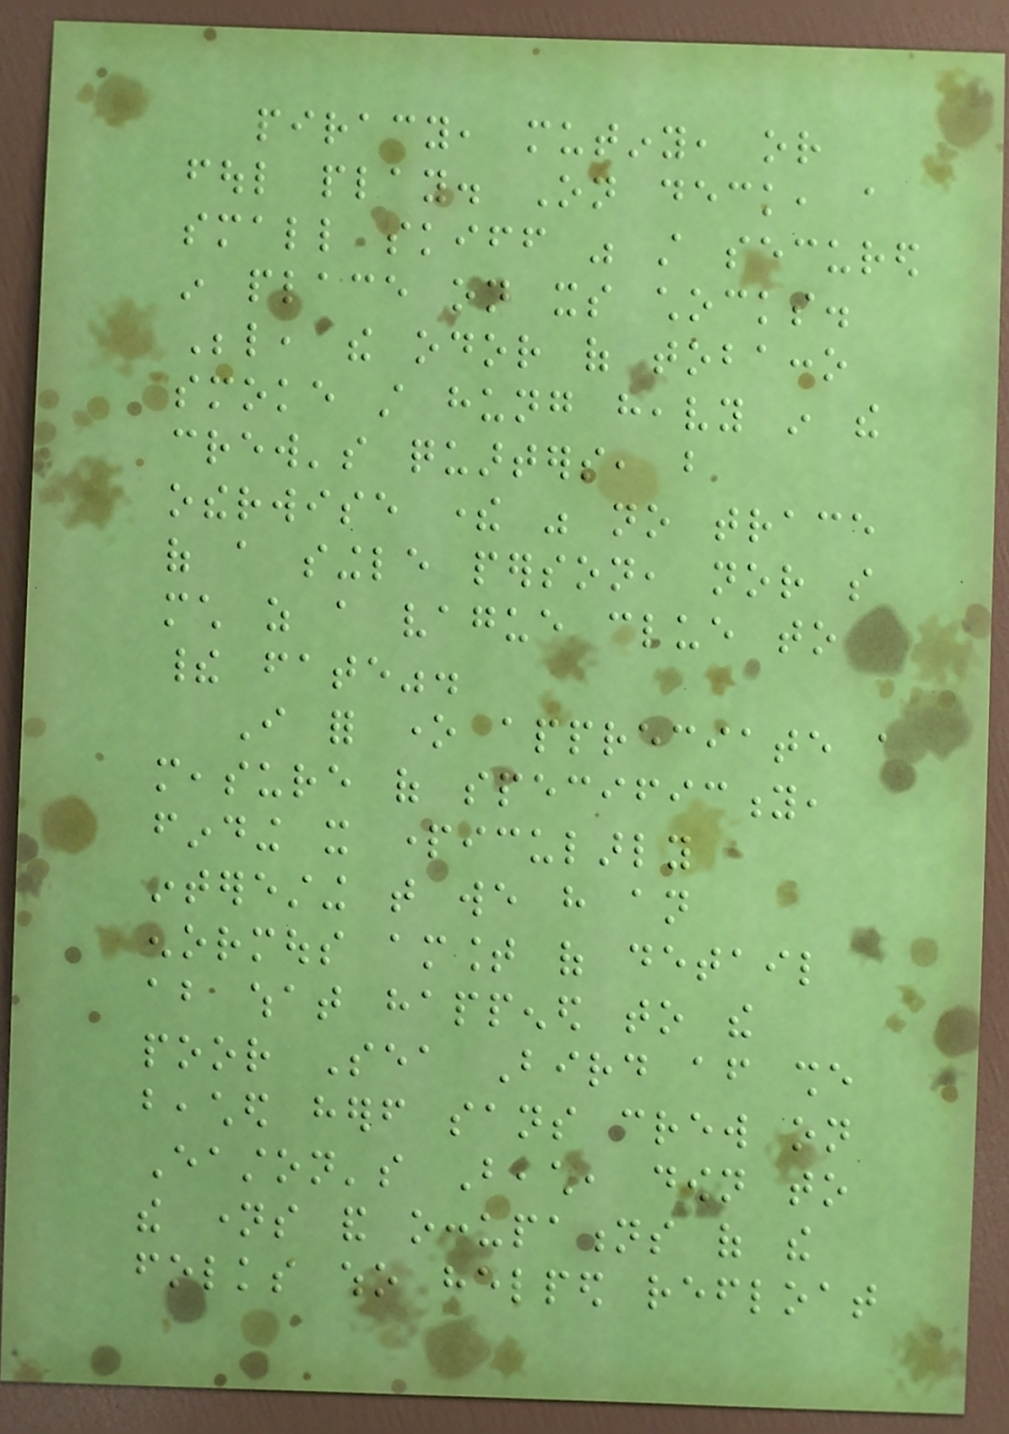piracy, mutiny, or
foul play. On deck, a
small skiff was still secured
in place on its chocks.
Below, the odor of tobacco
smoke still hung heavy in the
crew's quarters, but
otherwise there was no trace
of a single person, nor so
much as a vague clue to
their fate".
I for one appreciate a
measure of specificity,
finding it particularly
interesting that we have an
enormous amount of detail
about what happened to the
poor Sea Bird after she
beached herself sans crew on
Easton's Beach, down to
the names and occupations of the
folks who helped refloat
